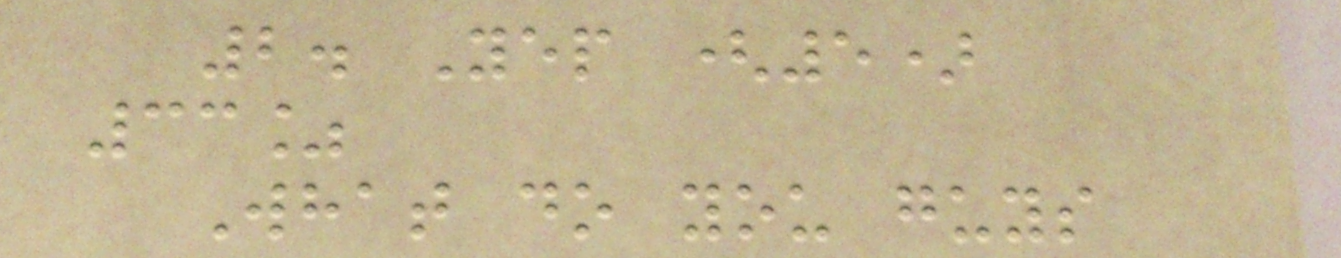2. Yep (5)
33%
What do you guys
